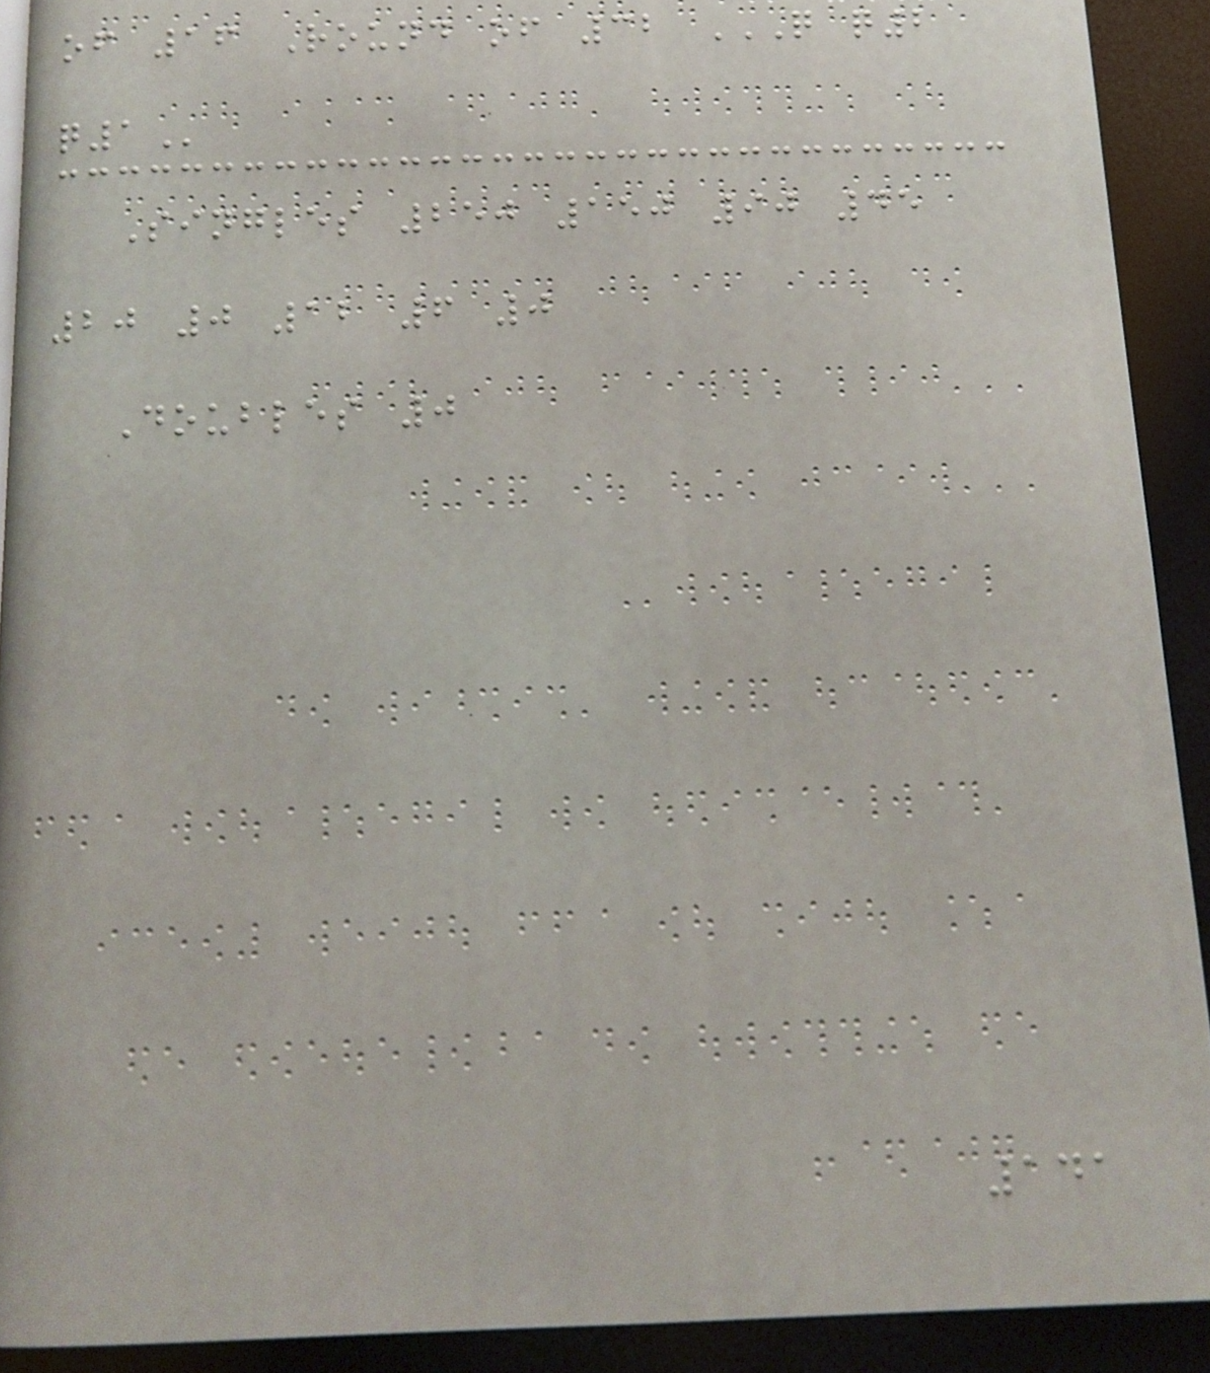of 16 Round of 32 Q Q2
Q1
Singles 250 150 90 45
20 0 12 6 0
Doubles 0
141
